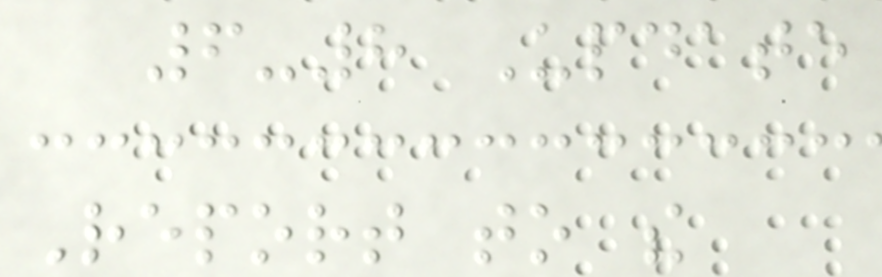6-8 Update
Report to the
